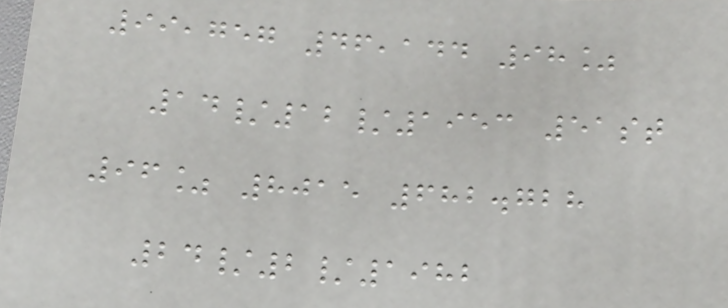99,757 46,144 98%
14/12/1953 51st
96% 8015 682.728
24/2/1982
